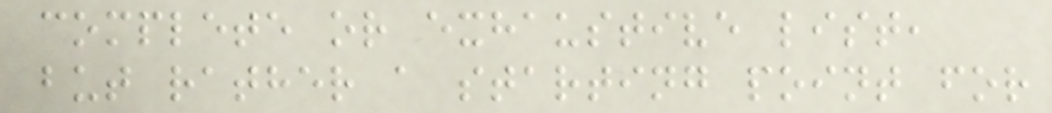complete or exhaustive list,
but rather a starting point for
